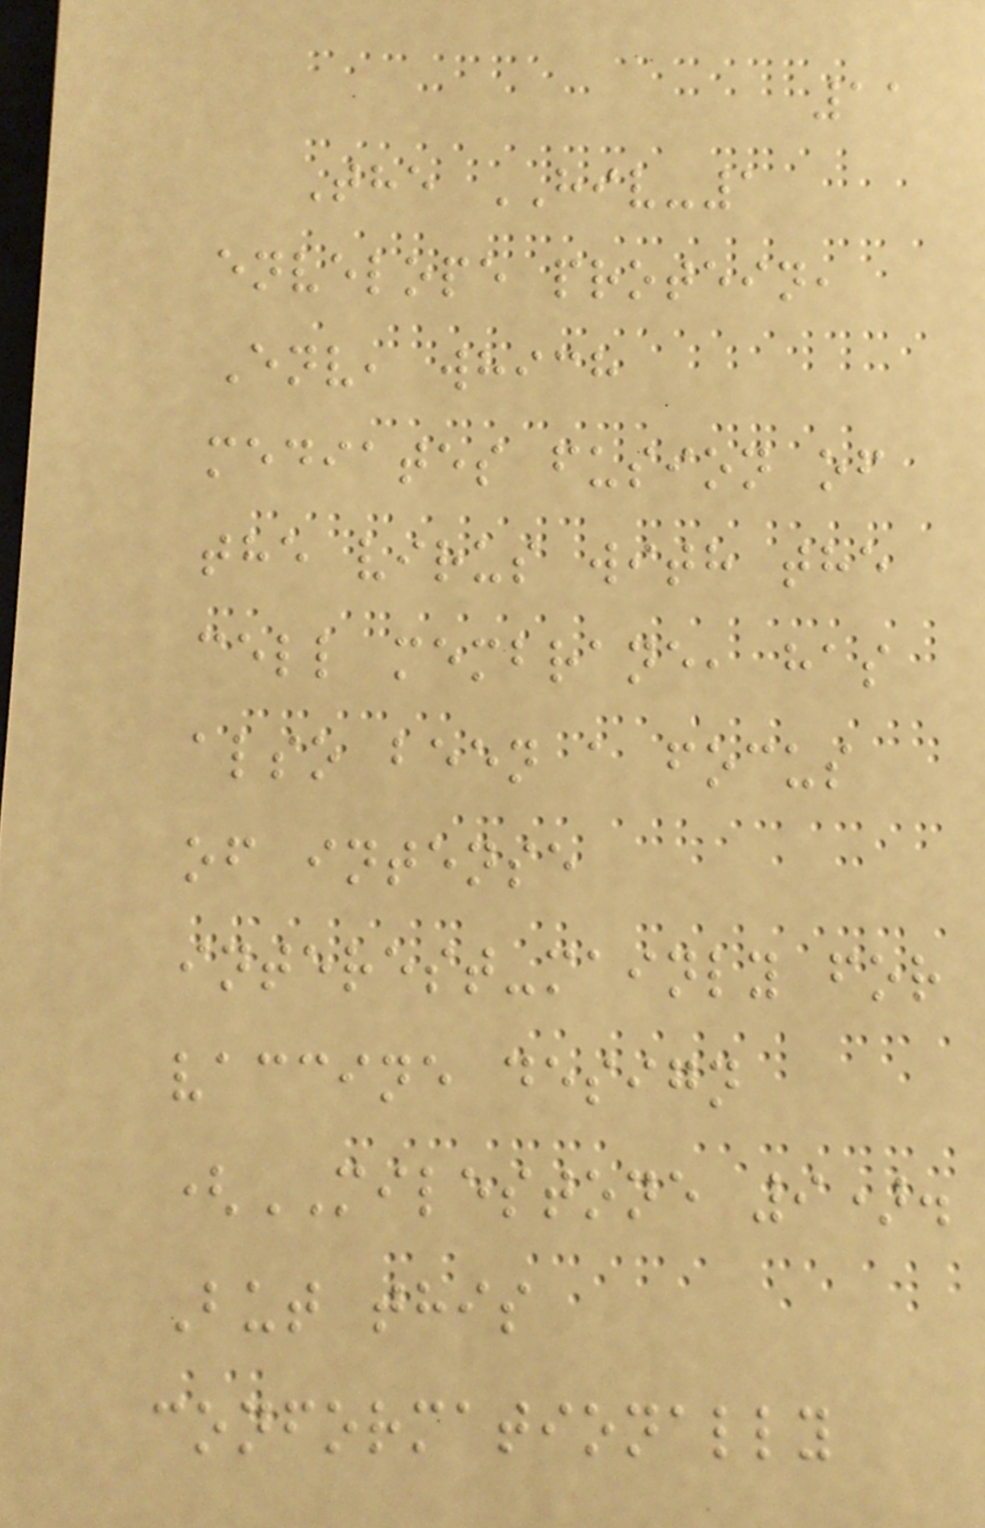11
The HIV-1
envelope protein,
Env, which
mediates fusion of
the virus with the
cell membrane, has
also been a focus
of intense
interest-mainly for
vaccine design
(MILESTONE 9).
But this
conformationally
